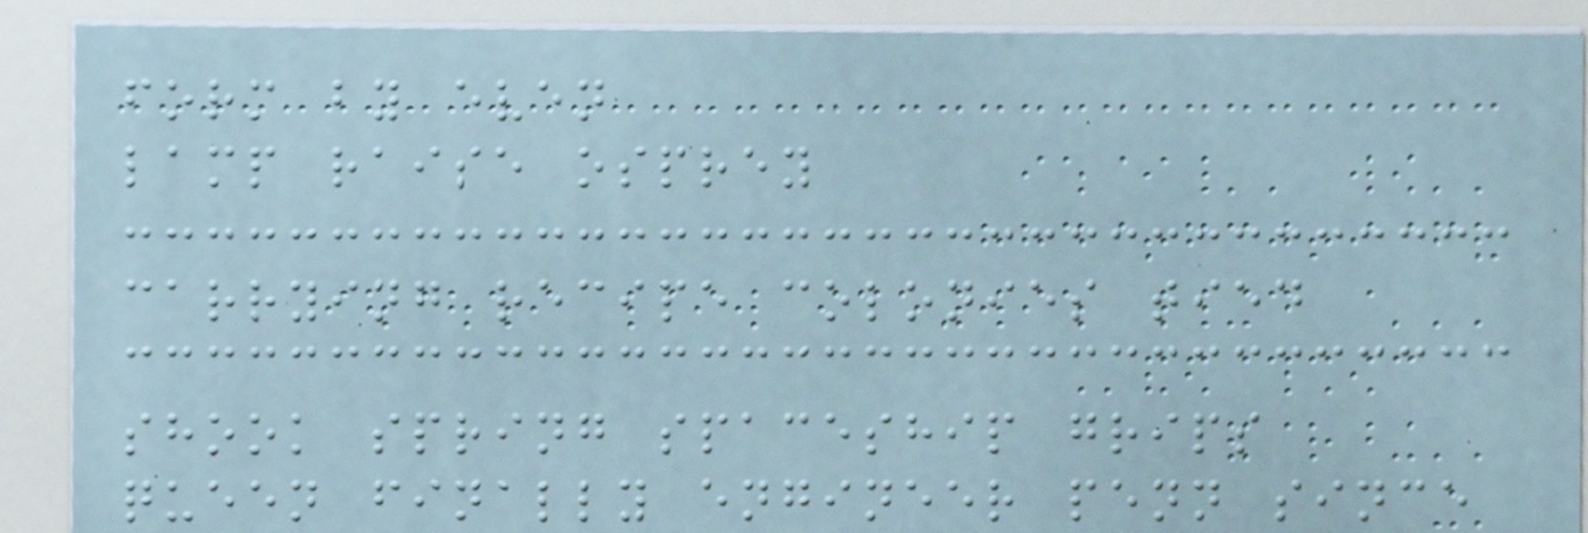form by even
lamp raise osprey
carrying recipe colonies tied
shook spring spaceship grips
queen finally engineer penn since
